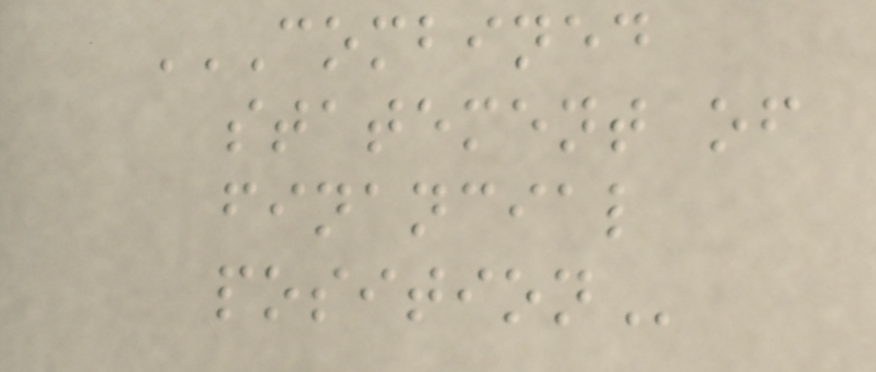COMBINED
STATEMENT OF
FINANCIAL
POSITION
